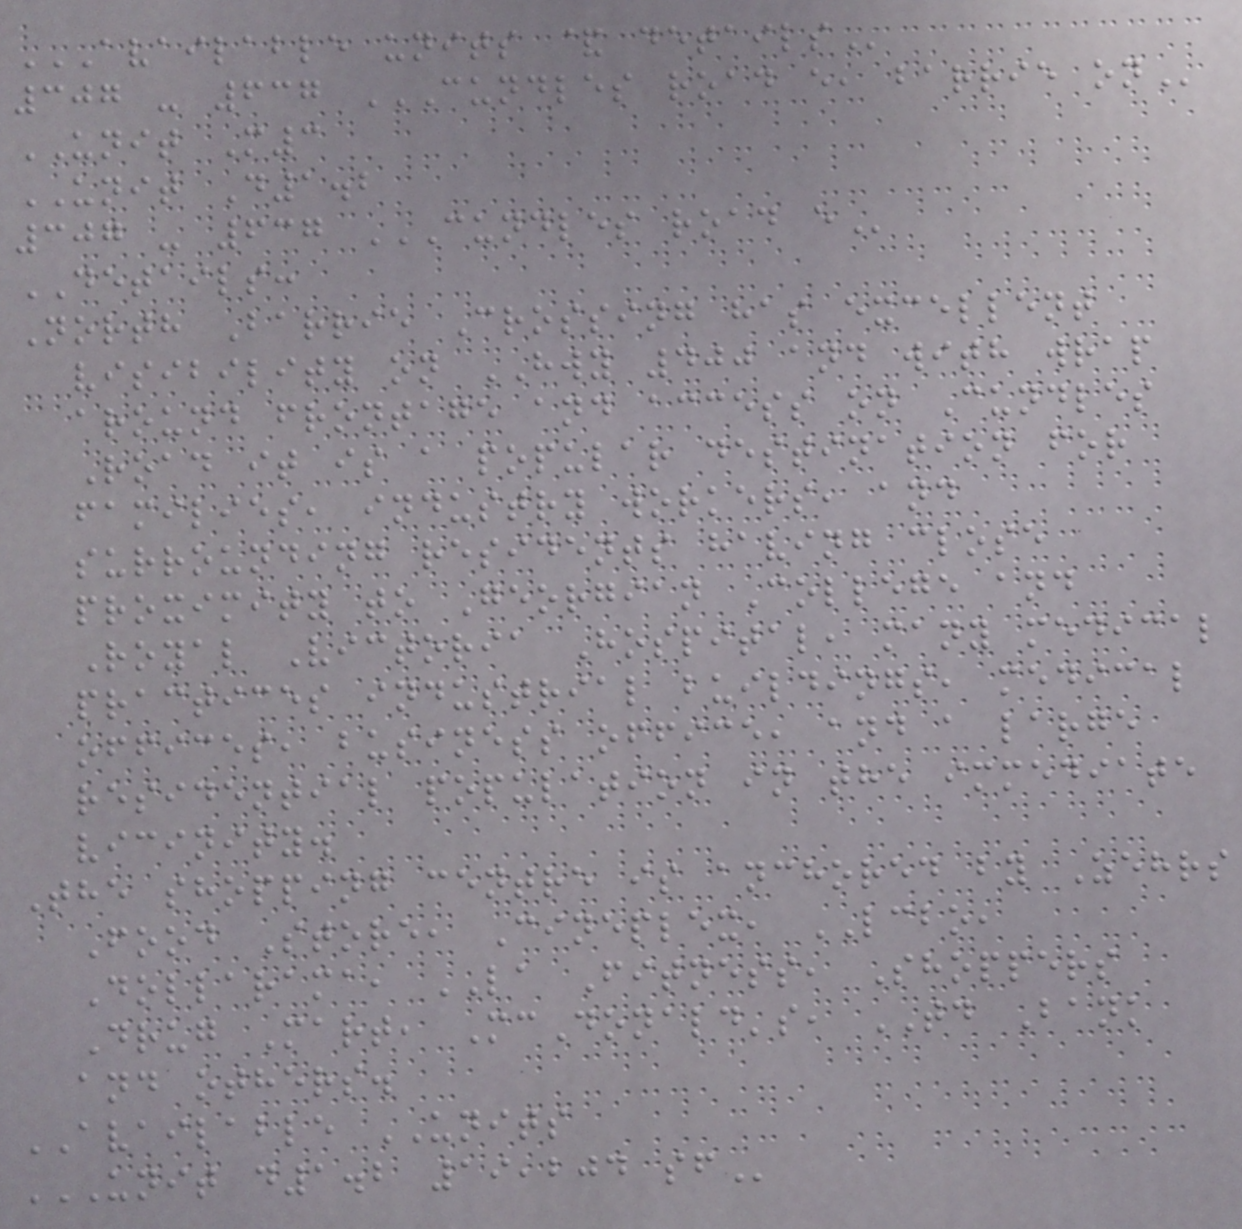AVAILABLE UNITS & DETAILS
307 - 637 CUNDLES ROAD E, BARRIE ON
UNIT M3
UNIT D1.2
307 - 637 CUNDLES ROAD E
DETAILS:
North Barrie Crossing has excellent
visibility on HWY 400 and with wrap
around frontage and access on Cundles
Road it is a popular destination for
families, industry workers, and
surrounding residents having close
proximity to Georgian College and
Royal Victoria Hospital, many medical
practices industrial buildings, medical
offices, business office, and a large
residential population in the immediate
vicinity.
The shopping centre is anchored by Zehrs
Food Store, Cineplex, LCBO,
Dollarama, LA Fitness, Shoppers
Drug Mart, McDonald's, TD Bank
and others.
AVAILABLE UNITS
UNIT D1.2 19,204 SF
